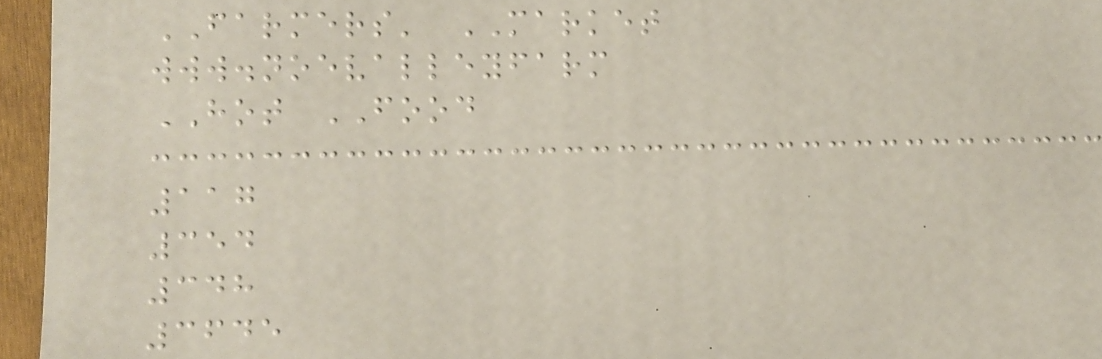FARMERS' MARKET
www.noevalleyfarm
HOT FOOD
117
354
348
3645
